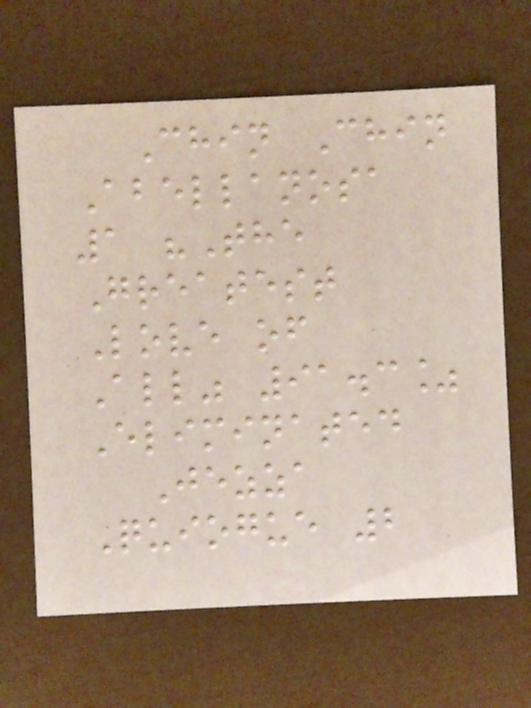Chin Chin
Abellanosa
1 "The
Greatest
Love of
All" 91.3%
Eliminated
Jezza
Quiogue 2
